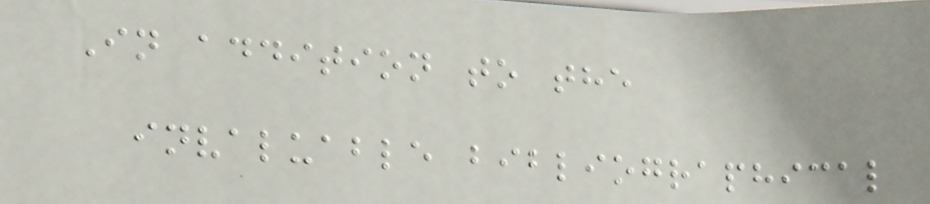In addition to the
invaluable bibliographical
